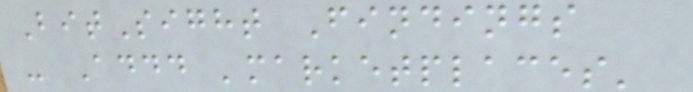BitSight Findings
- Addd 'marketplaces'
